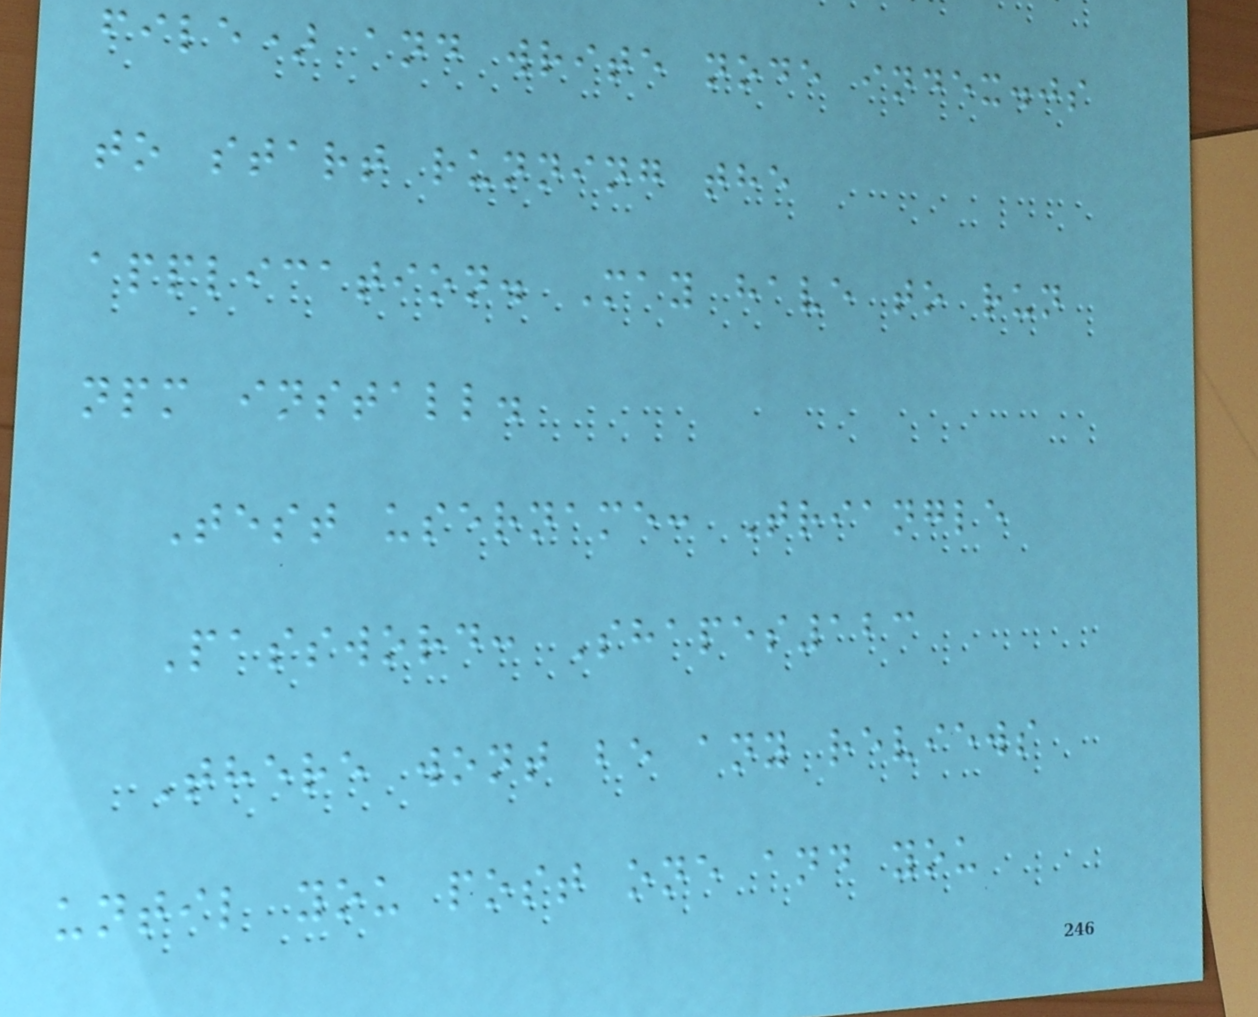file) and write node index.js
to start running the
application. May have to run
npm install.
Test username: Triangle
Password: Shapes123
There wont be any reviews
until you post one and you
